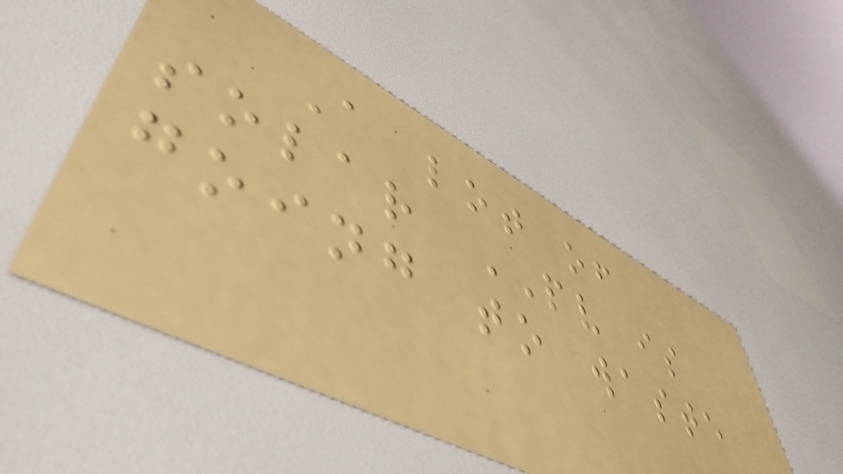A lot of
solar PV is
going to waste
